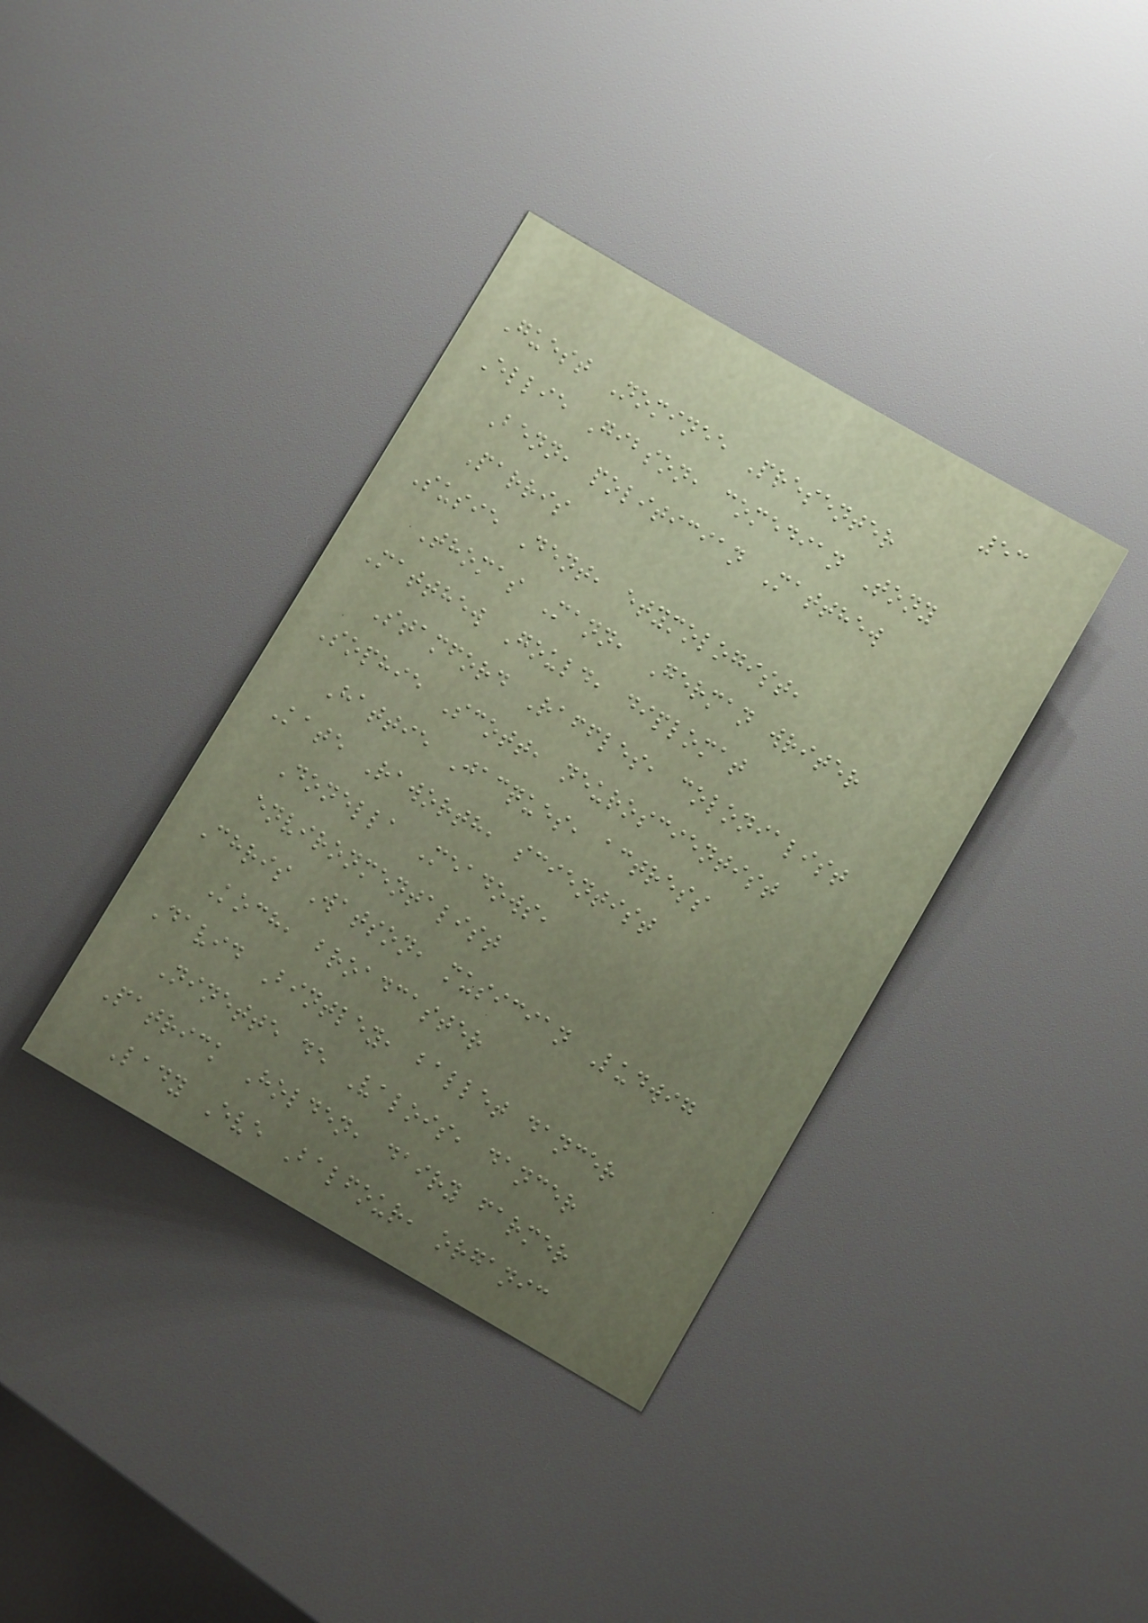53
Guest Nominee Presenter
Ellie Gibson, comedian Tony
Benn, politician Matthew
Parris
Susie Dent, etymologist,
Thomas Mann, German writer
Matthew Gould, diplomat
Stamford Raffles, colonialist
Sophie Scott, neuroscientist
Hattie Jacques, actress
Kate Raworth, scientist
Donella Meadows,
environmentalist
Chris Watson, musician Ludwig
Koch, broadcaster
David Bintley, ballet dancer
Ninette de Valois, dancer
Patrick Holden, dairy farmer
Lady Eve Balfour, organic
